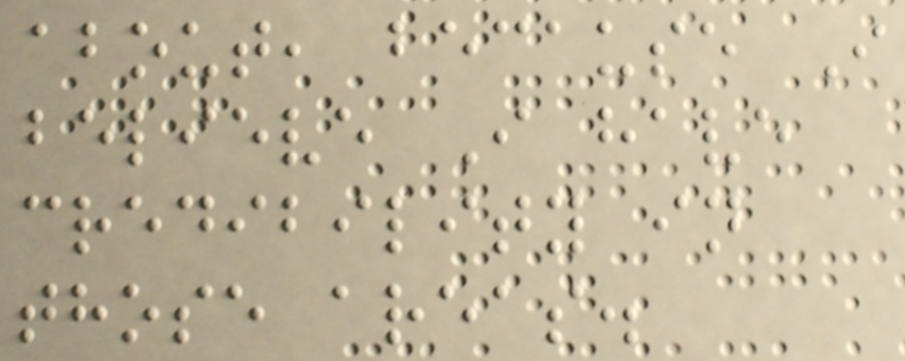about, because I
believe I have
credibility in
those areas.
